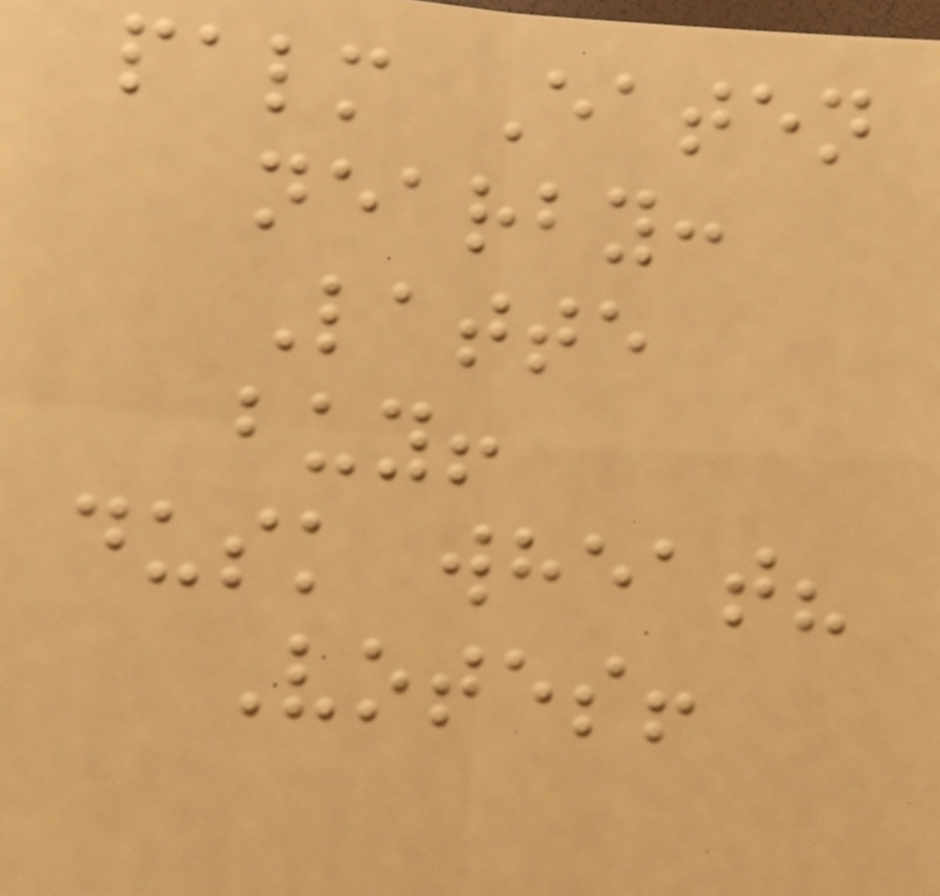palm Eaten
nearby:
Latte
buy!
dusk wheat?
Votes!
